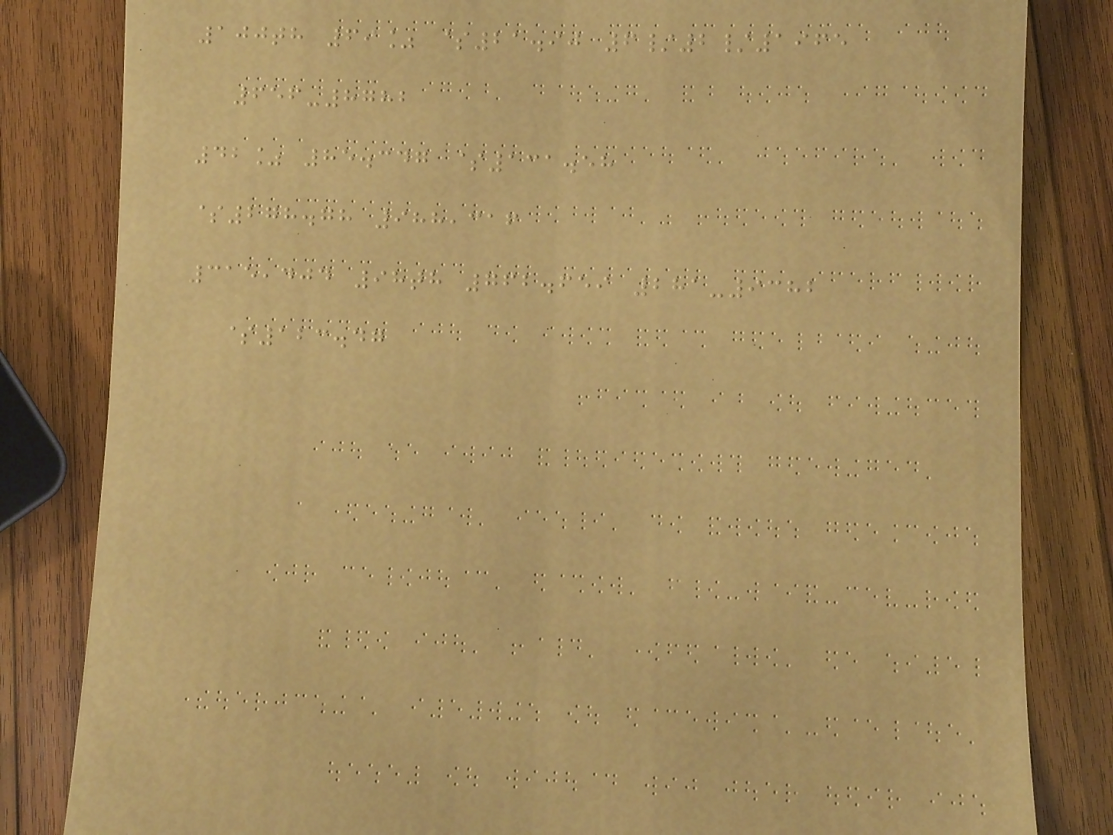100th 69% $21.90 6/2/1965
656-8782
42% 85.347 $131.58
$278.78 988,316
315,404 98th 762.659 281-9382
$123.47
